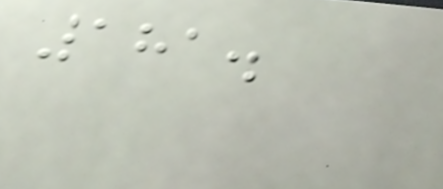181.
